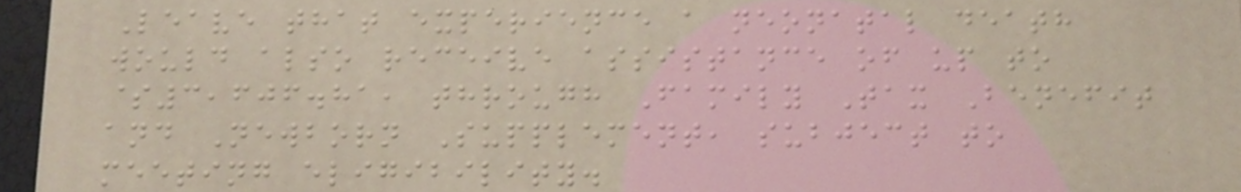Leave that experience a neonatal death
would also receive assistance of up to
$3,606.81, through Family Tax Benefit
and Newborn Supplement, subject to
meeting eligibility.
